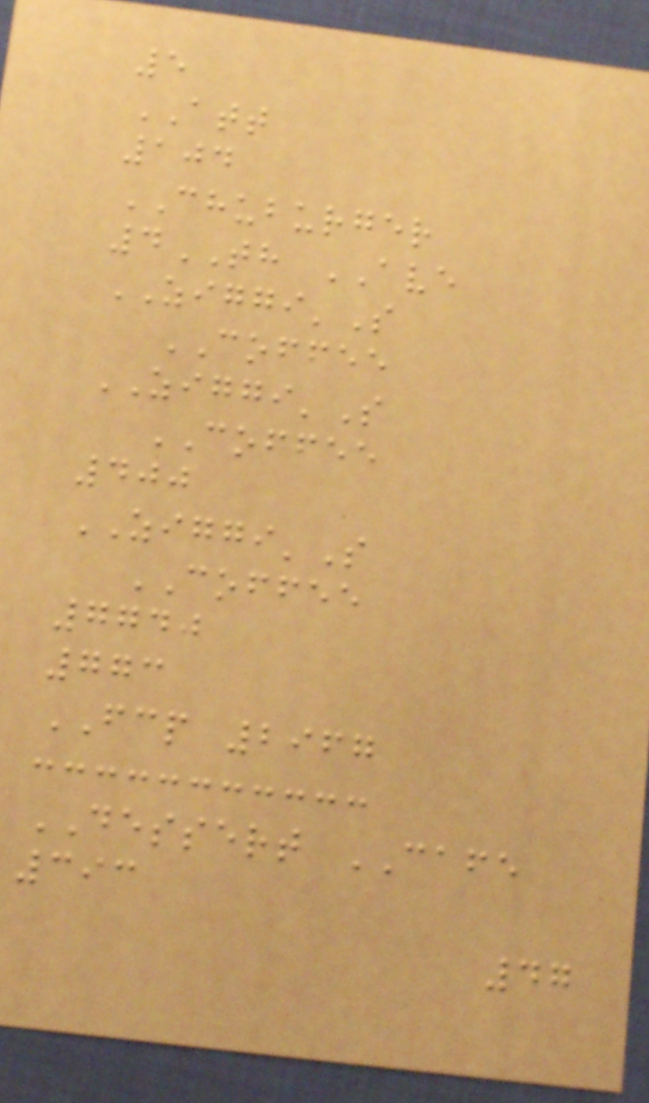5
ATT
104
CHUBURGER
4TH AVE
ZIGGI'S
COFFEE
ZIGGI'S
COFFEE
400
ZIGGI'S
COFFEE
7740
773
FCP 2967
DESSERT CAFE
393
47
